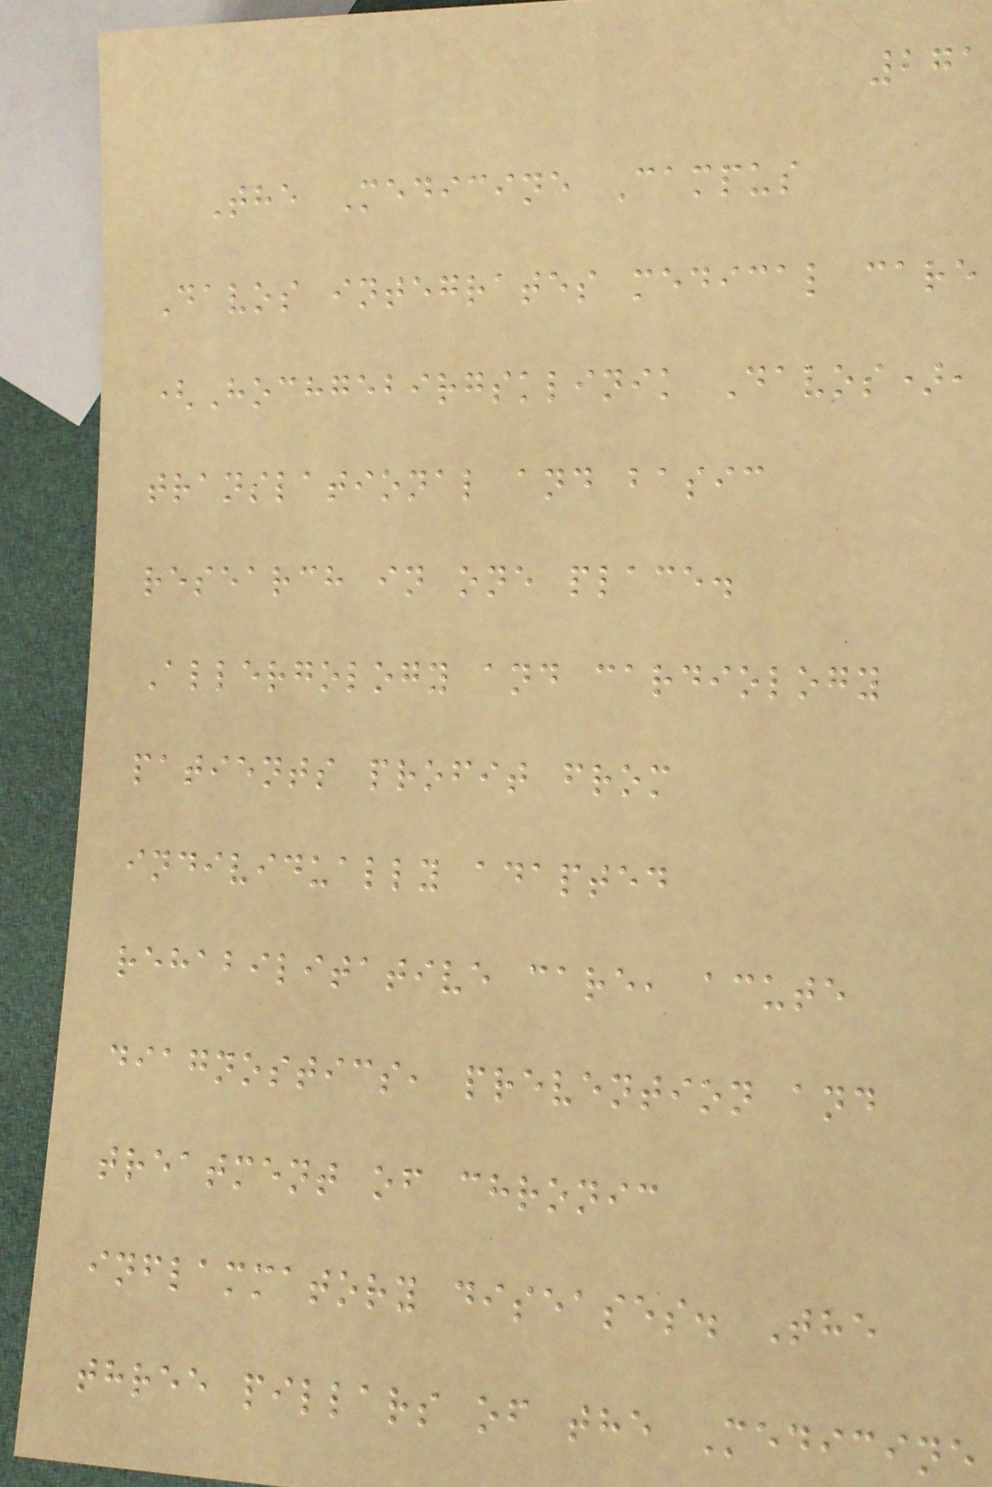271
The Medicine Campus
Davos integrates medical care
(Hochgebirgsklinik Davos),
translational and basic
research in one place.
Allergology and cardiology
patients profit from
individually adapted
rehabilitative care, acute
diagnostics, prevention and
treatment of chronic
inflammatory diseases. The
three pillars of the Medicine
